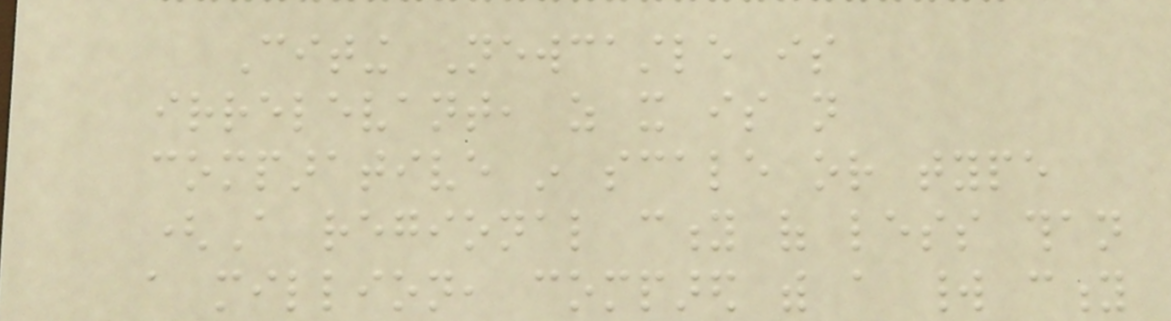Citing Newcastle is
irrelevant, as it is not
comparative in scale or type
(A regional city of less than
a million, compared with a world city
